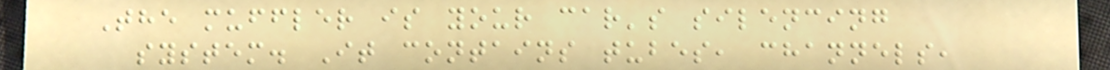The muffler is your car's silencing
system. It contains tubes, channels,
